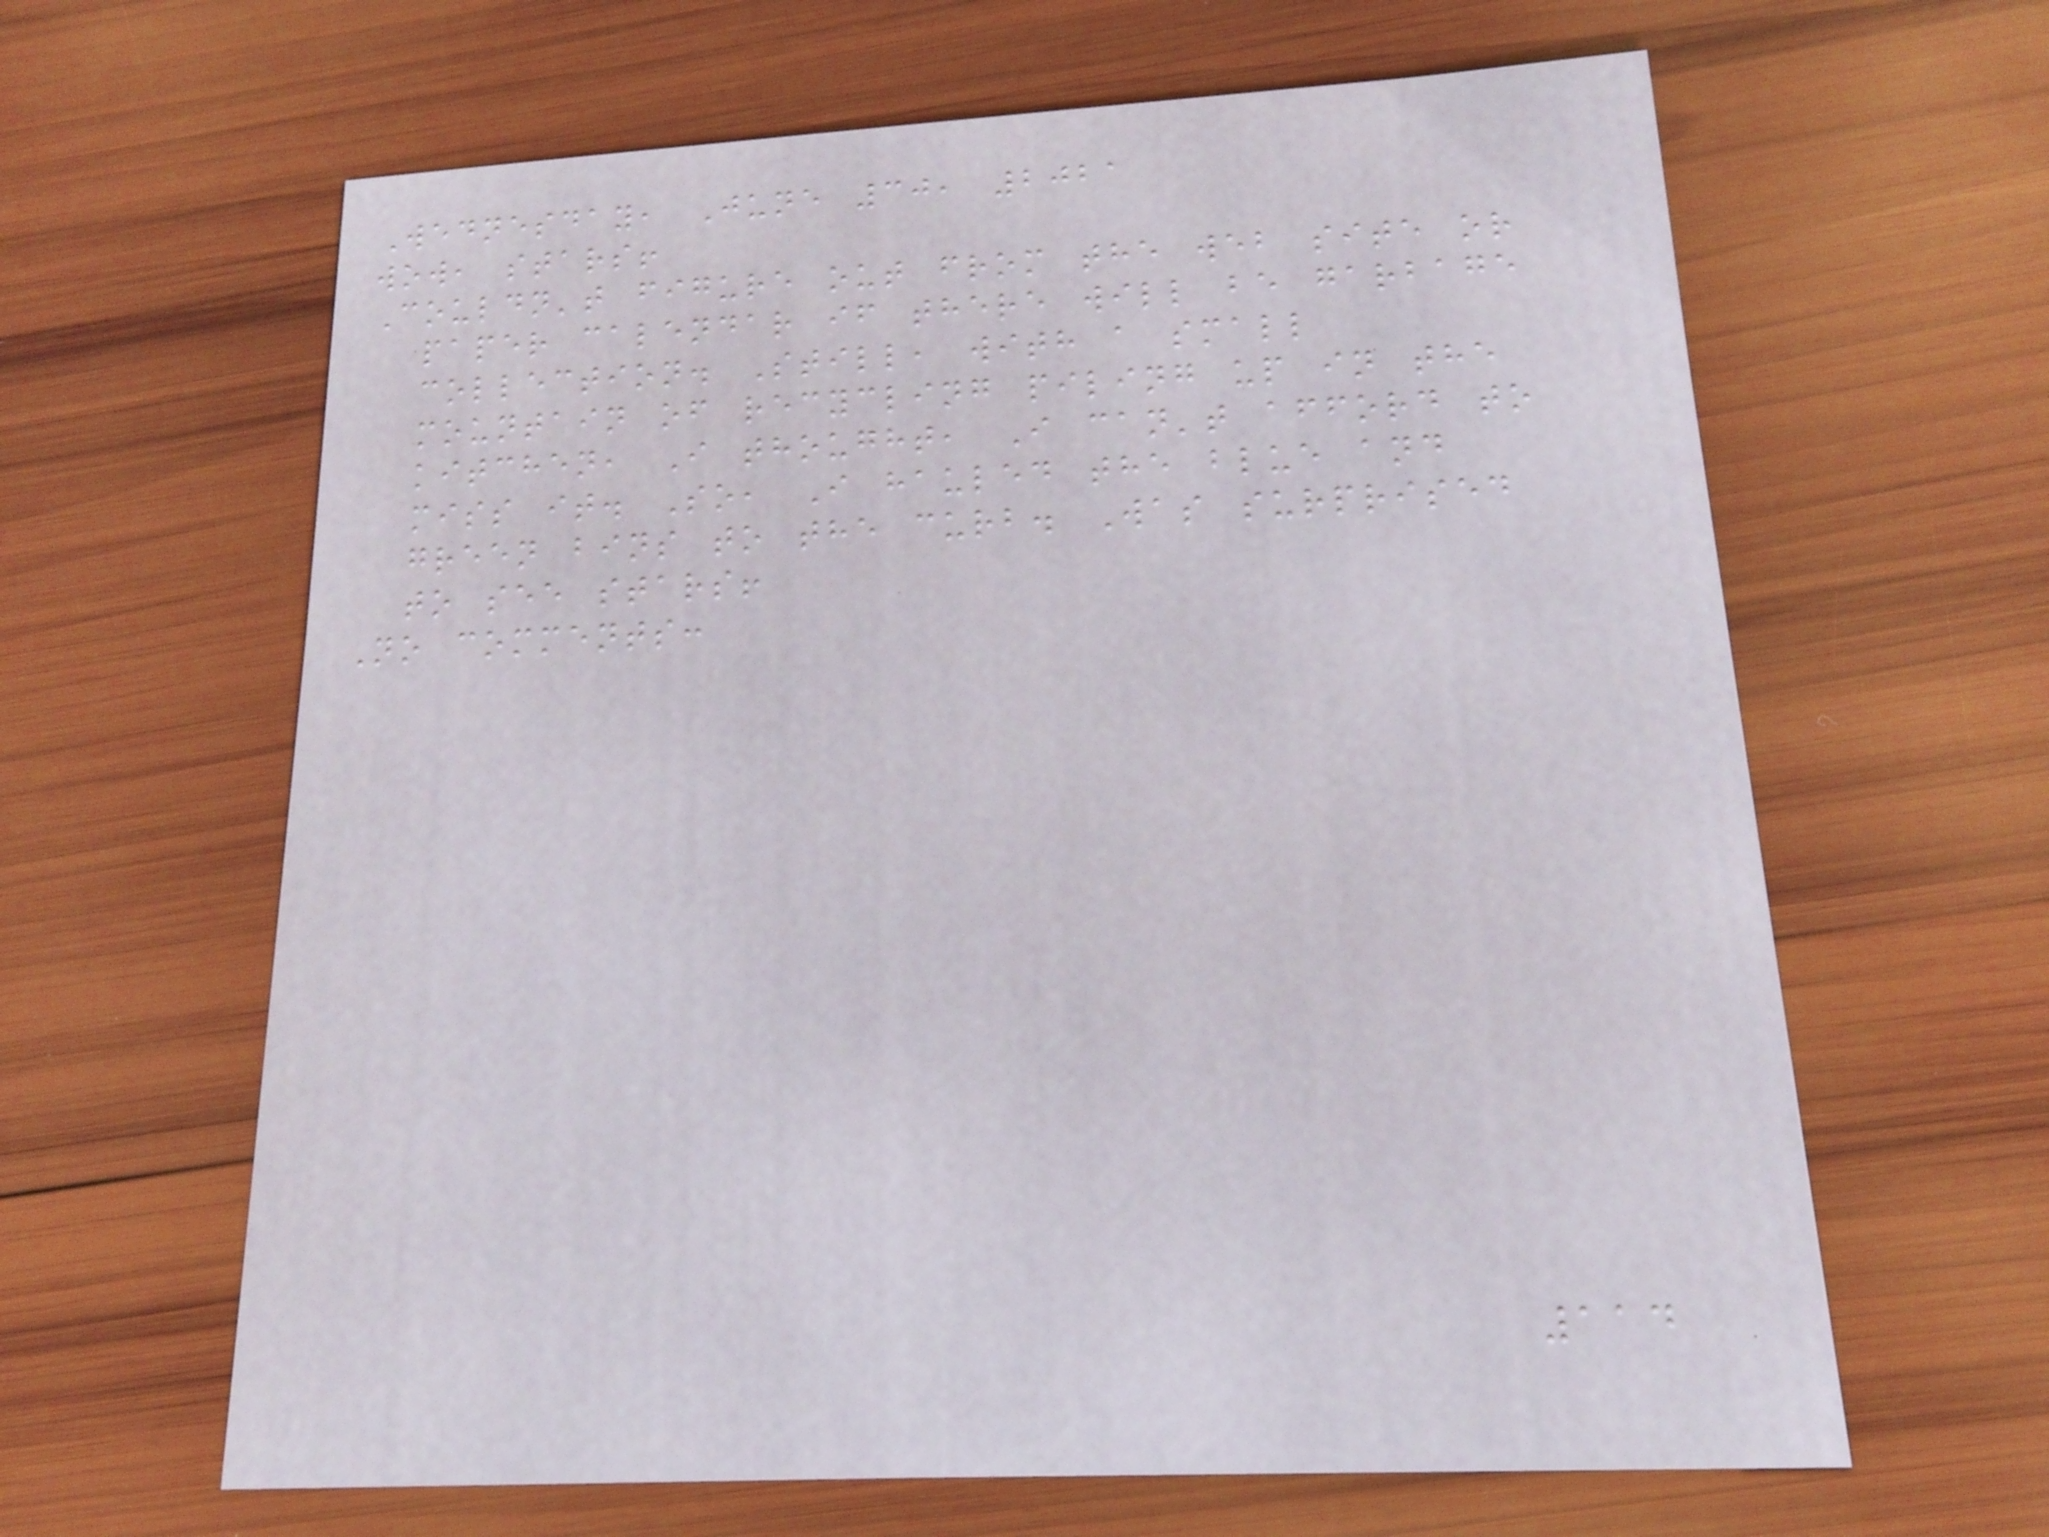Wednesday, June 30, 2021
wow, stars!
Couldn't figure out from the web site or
paper calendar if there will be garbage
collection. Still, with a small
mountain of recycling piling up in the
kitchen, I thought, I can't afford to
miss it. So, I hauled the blue and
green bins to the curb. Was surprised
to see stars!
No comments:
114
